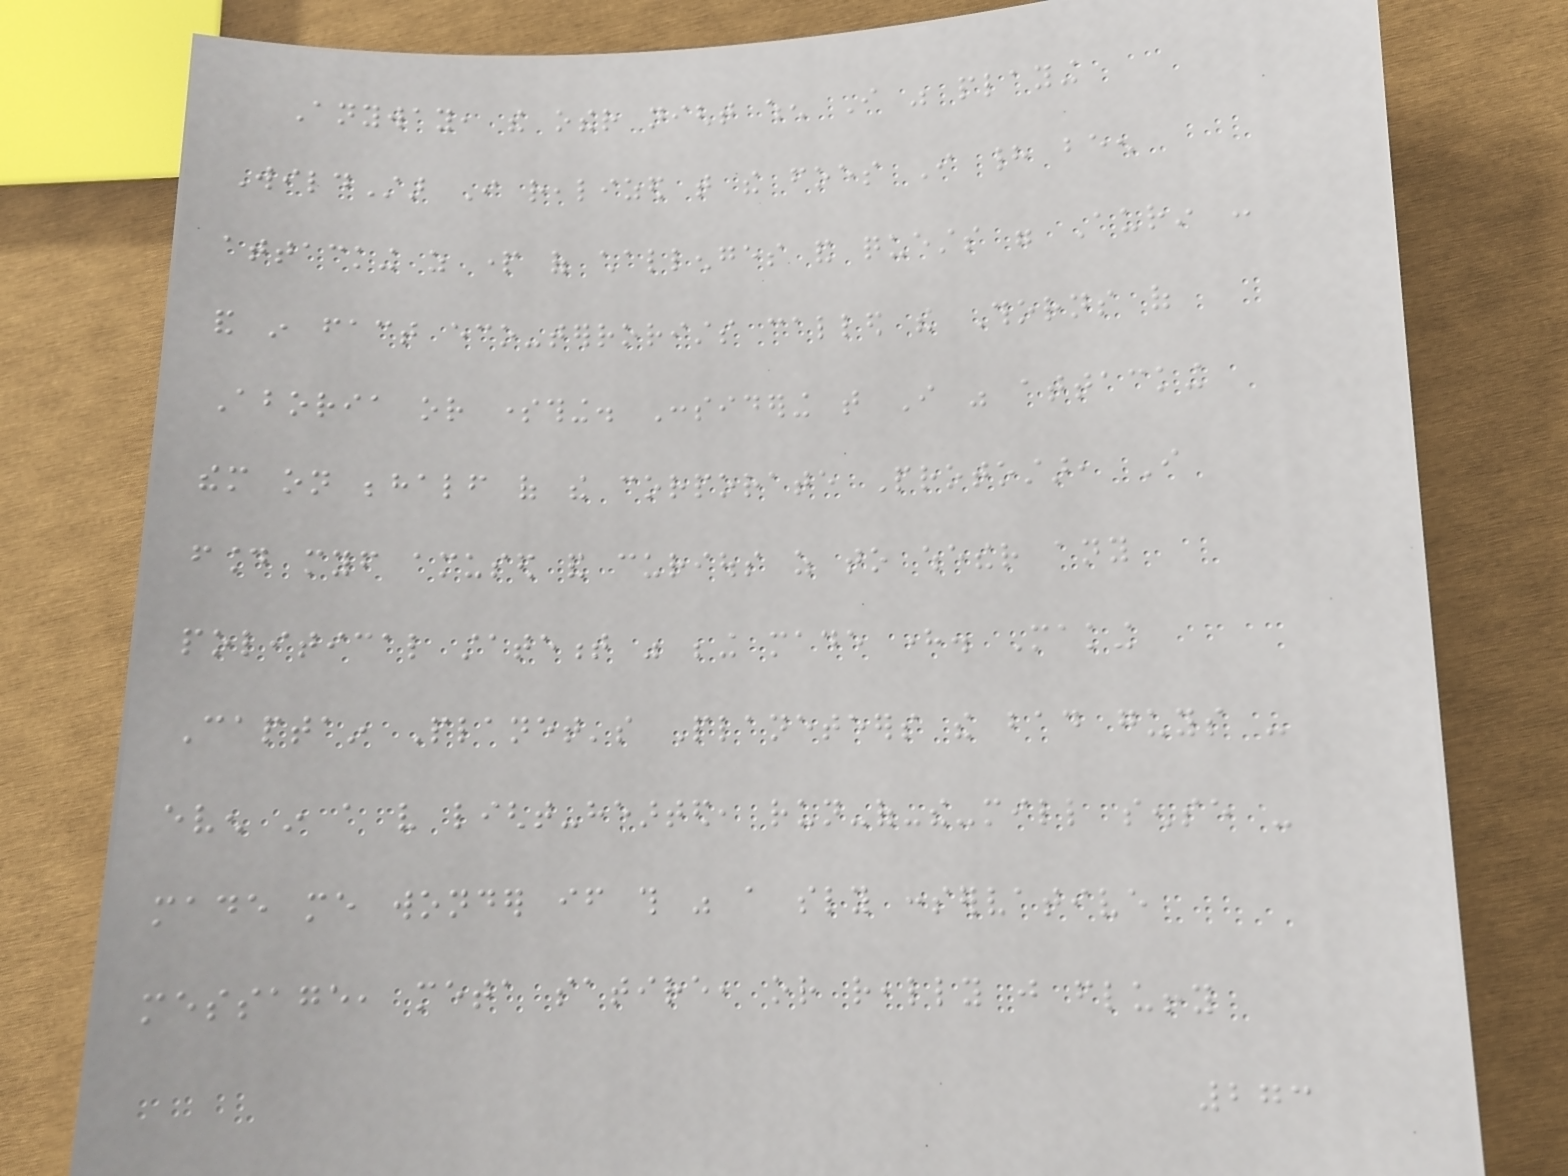Anyway, the other night when I was playing
WildStar I realized that the foes I had been
attacking as part of challenges and quests were Aurin -
and in fact eco-terrorists called the Thorns of
Aboria or something. Considering that I was attacking
them on behalf of the corporate Protostar, I
found myself amused and curious as to whether any
political statement was being made here. Making
Captain Planet's Planeteers the bad guys -
even in a very light-hearted, run-of-the-mill sense -
made me wonder if this was a sly conservative
message, meta satire, or really just fluffy
273
